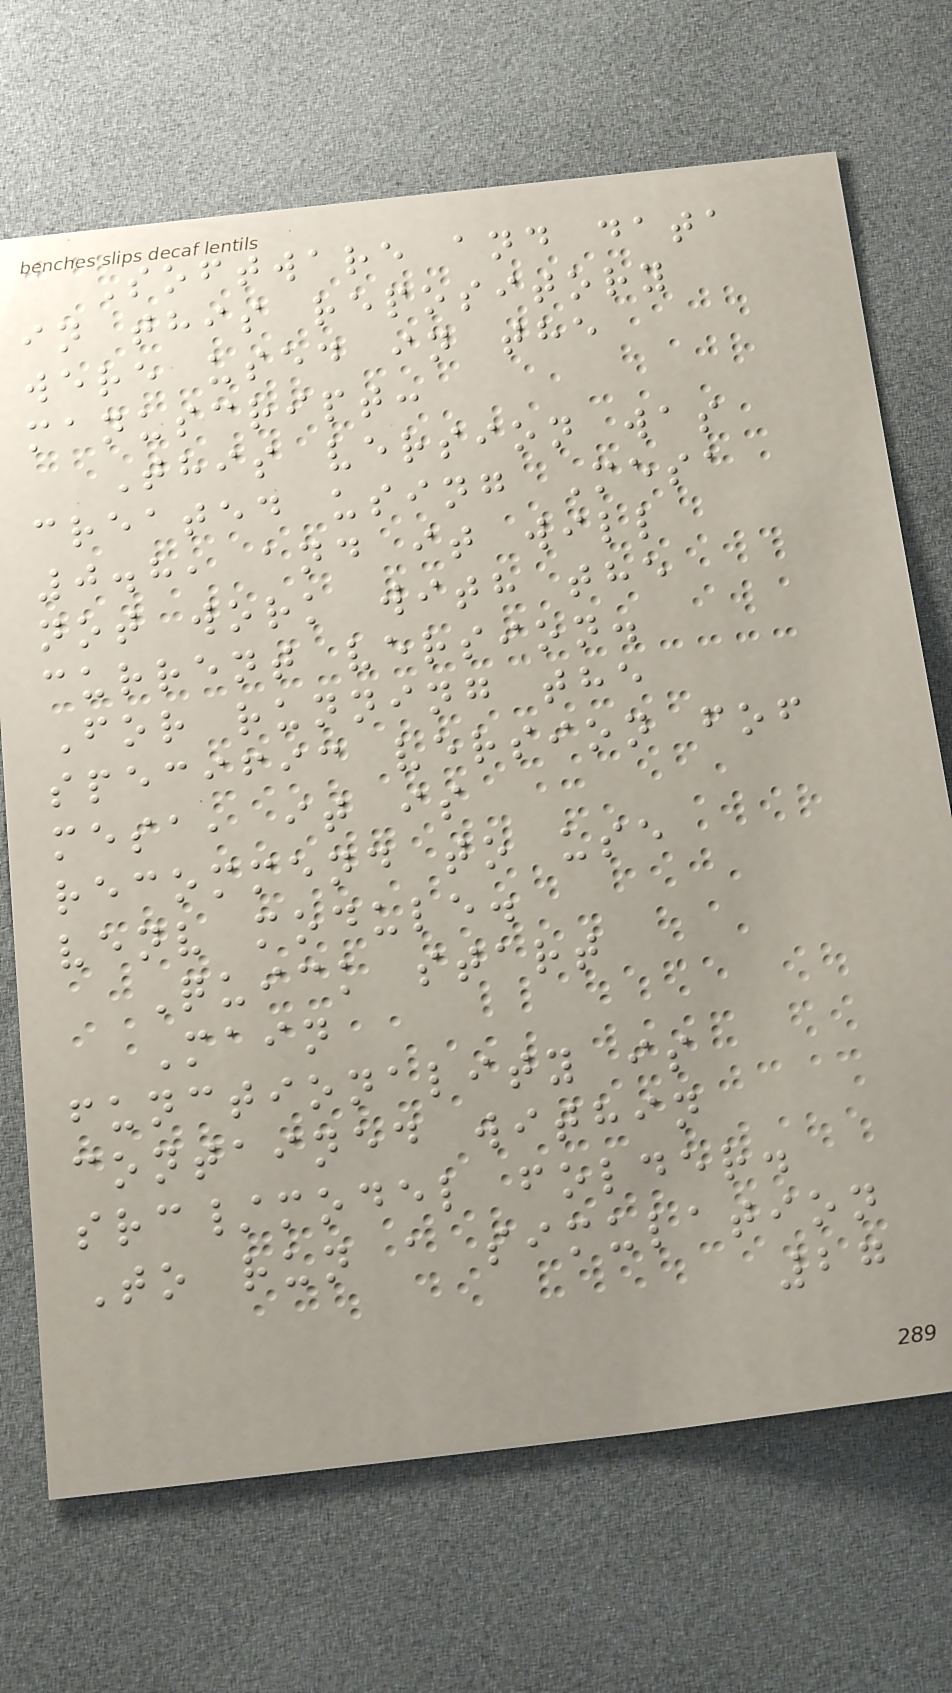Software and data
in this repository
were used in the
manuscript:
This version was
created using Mesa
0.8, and it will
not work with the
current version.
For running the
specific version fof
mesa, it is
recommend to use
venv module.
Quick start
Main
functionality is
contained within
src/model folder.
To run a simulation
27
